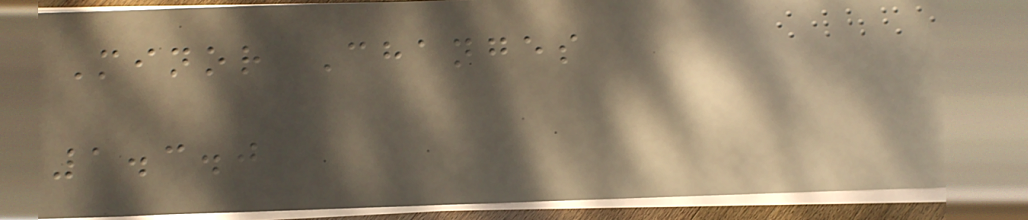Minor Changes
1.3.0
